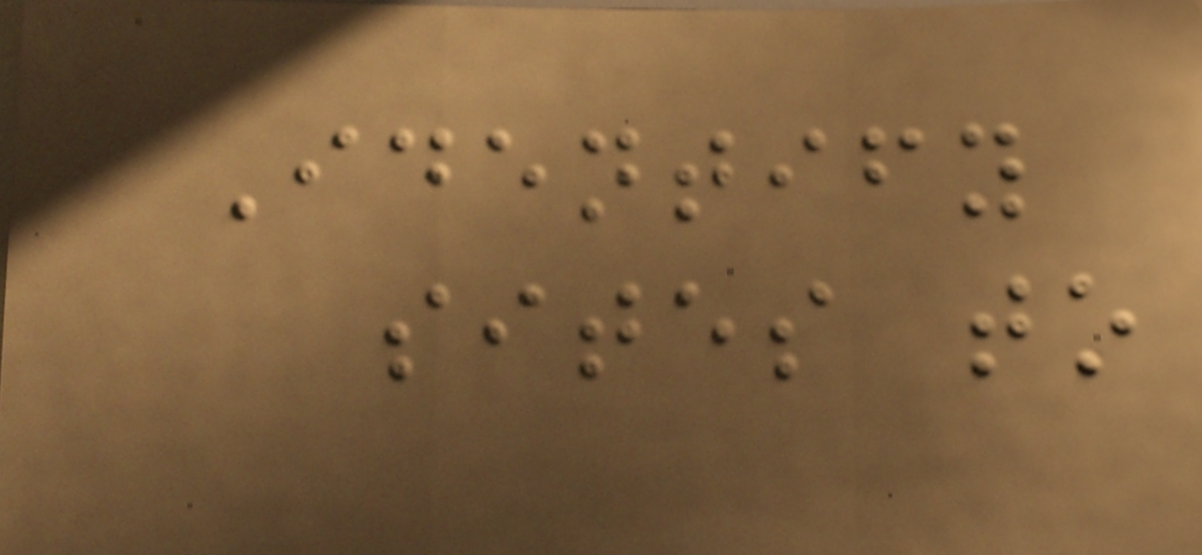Identify
sites to
